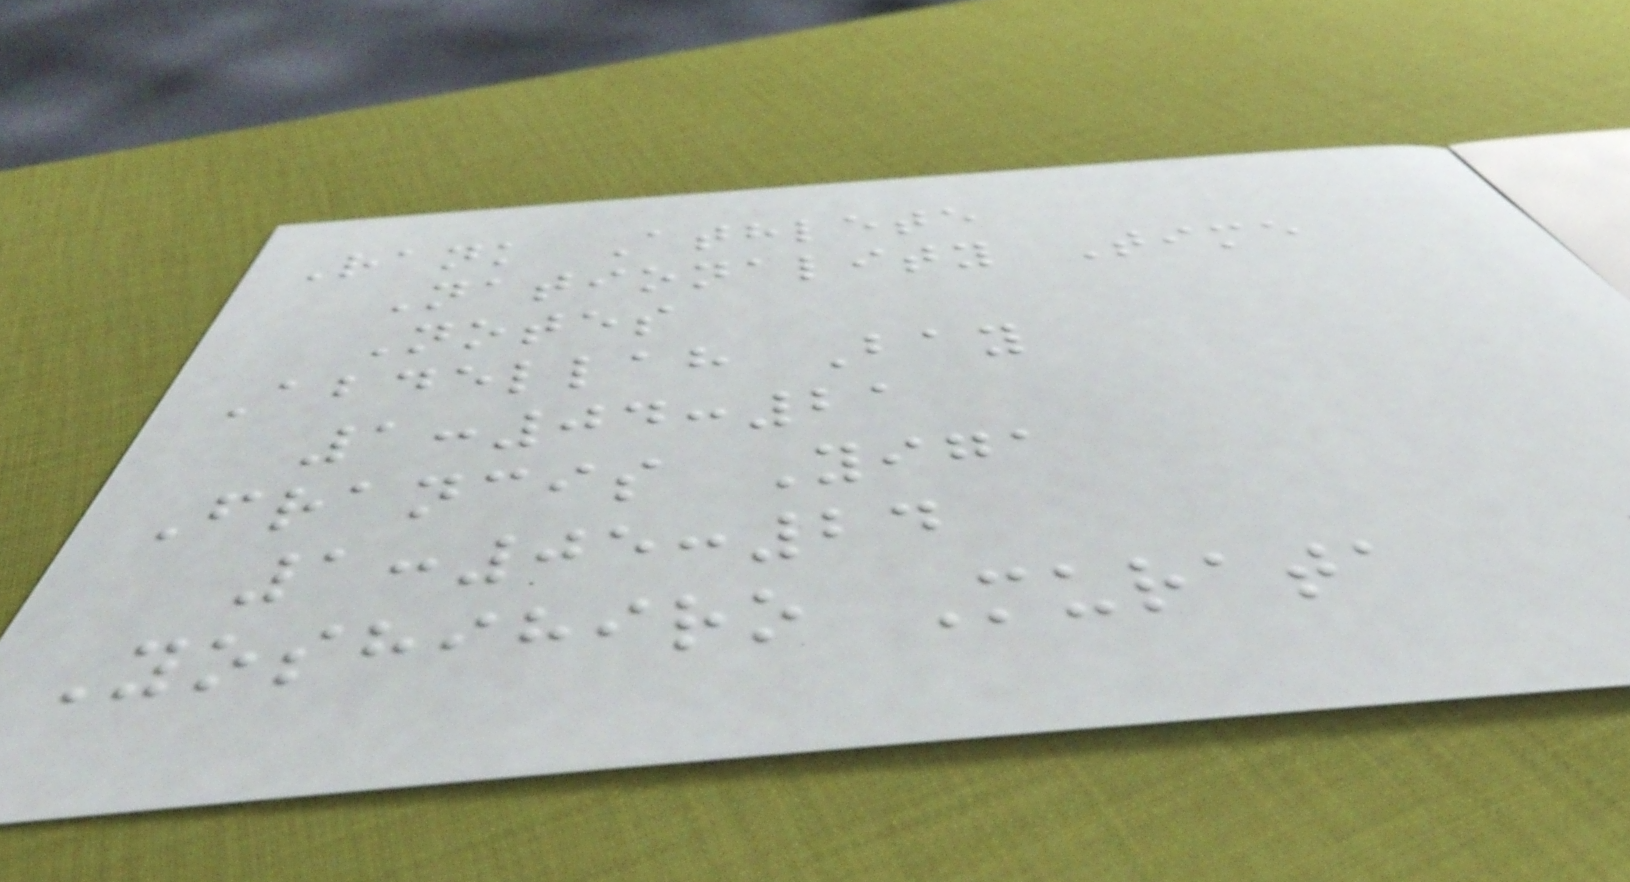Rank Athlete
Nationality Time
Notes
Abdellah Bay
1:04:21
Francis Yiga
1:05:24
Yoshihiro Murata
